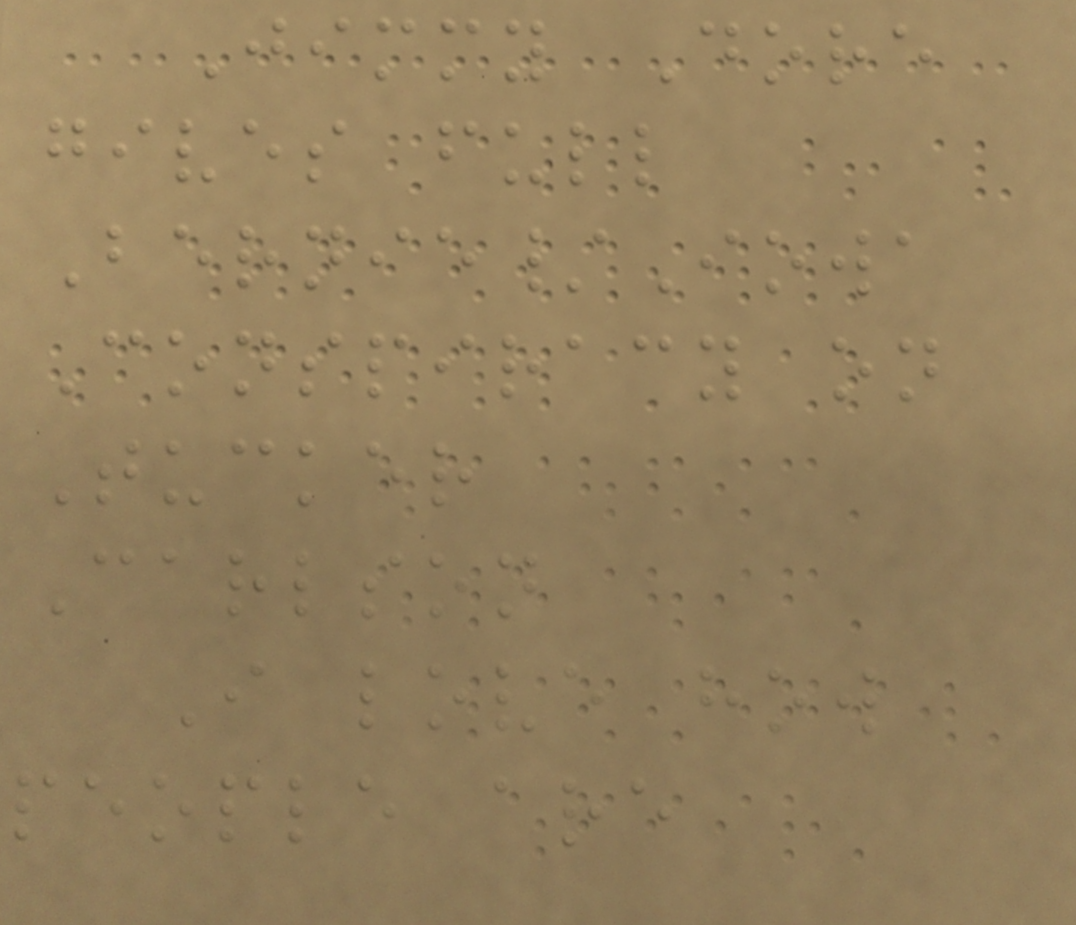Jimmy Dore
gives full
Bernie/Iowa
Conspiracy on
Tucker
Carlson
I love how
people are
